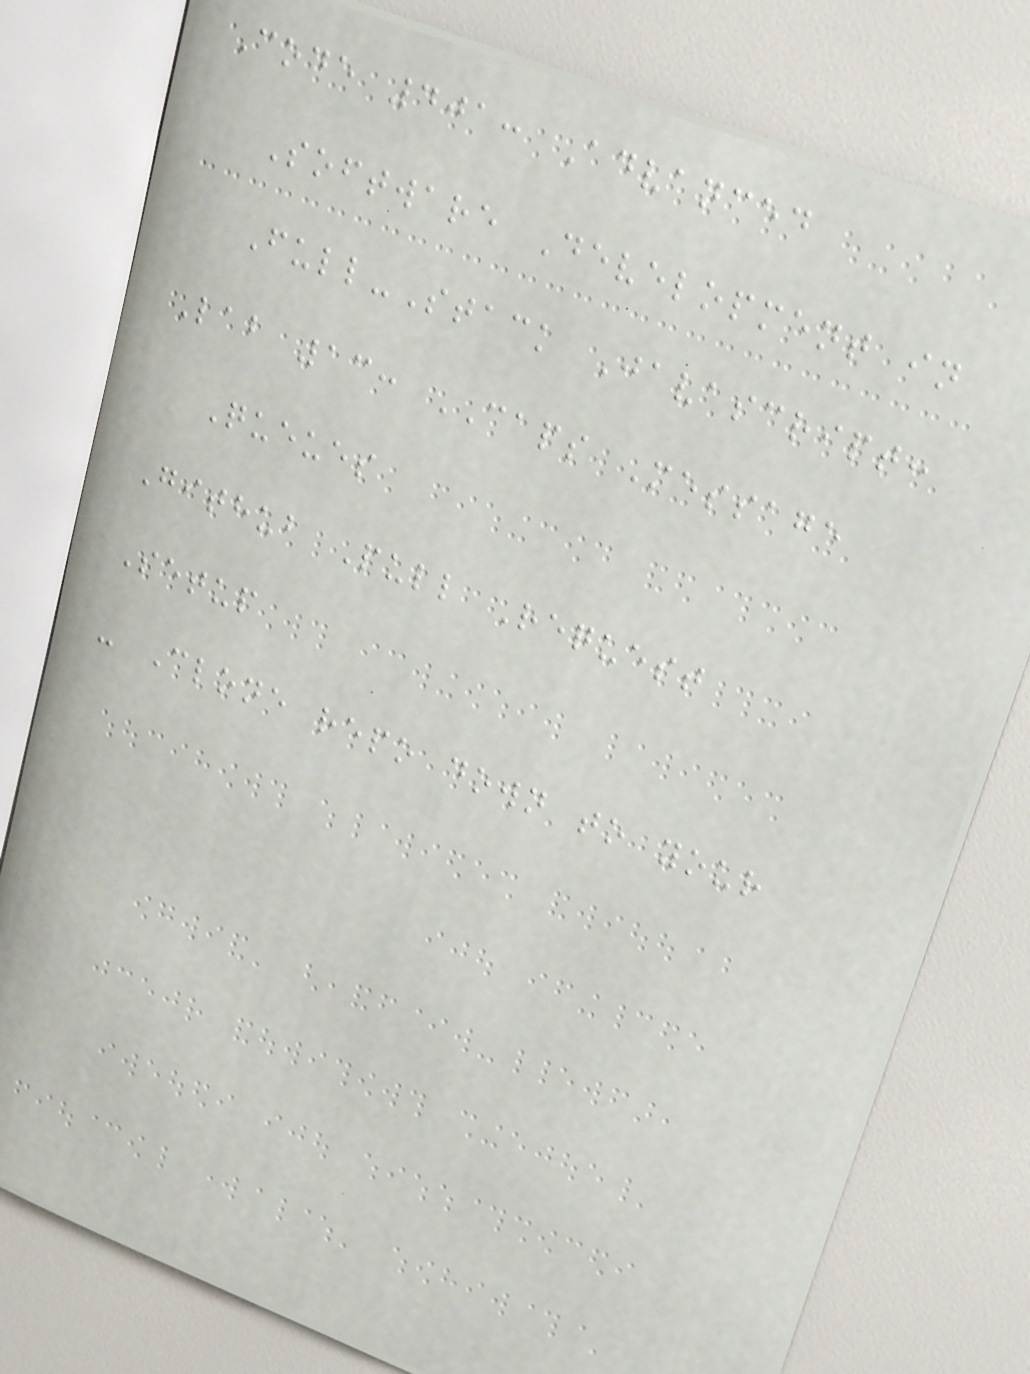Code 401: Advanced
Software Development in
Full-Stack Javascript:
Lab 13: CAPS Message
Queues
Github Pull Request
Setup
- Clone repo down to your
